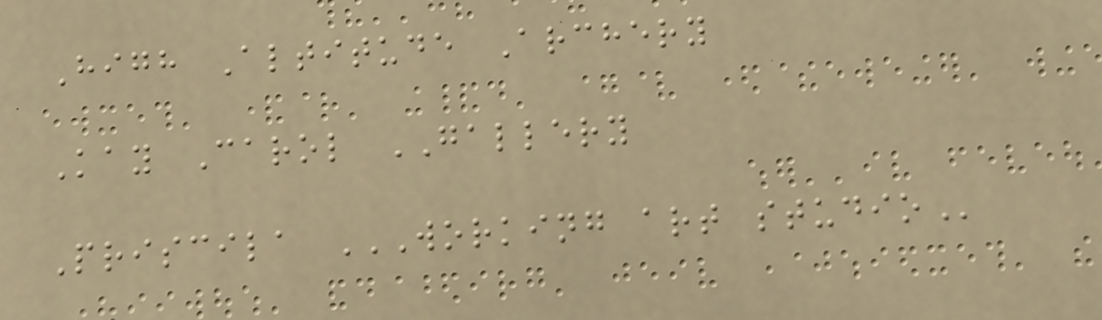High Altitude Archery
Kay Carol GALLERY
Priscila WORKING ART STUDIO
